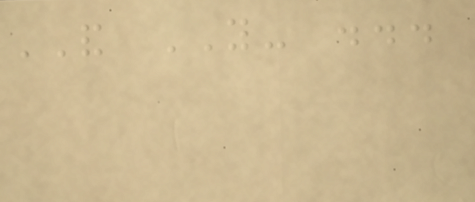AND YOU- ...
